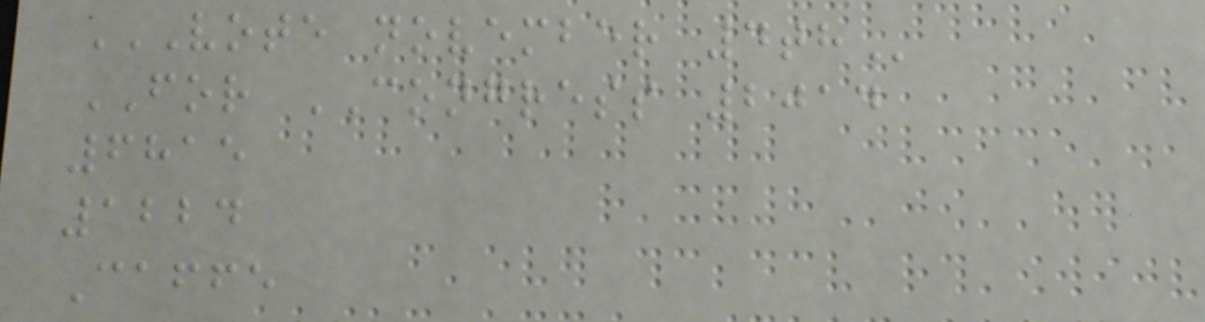VOTE NOVEMBER 4TH
FOR CONGRESS 2014
6815
1224
Caffe
